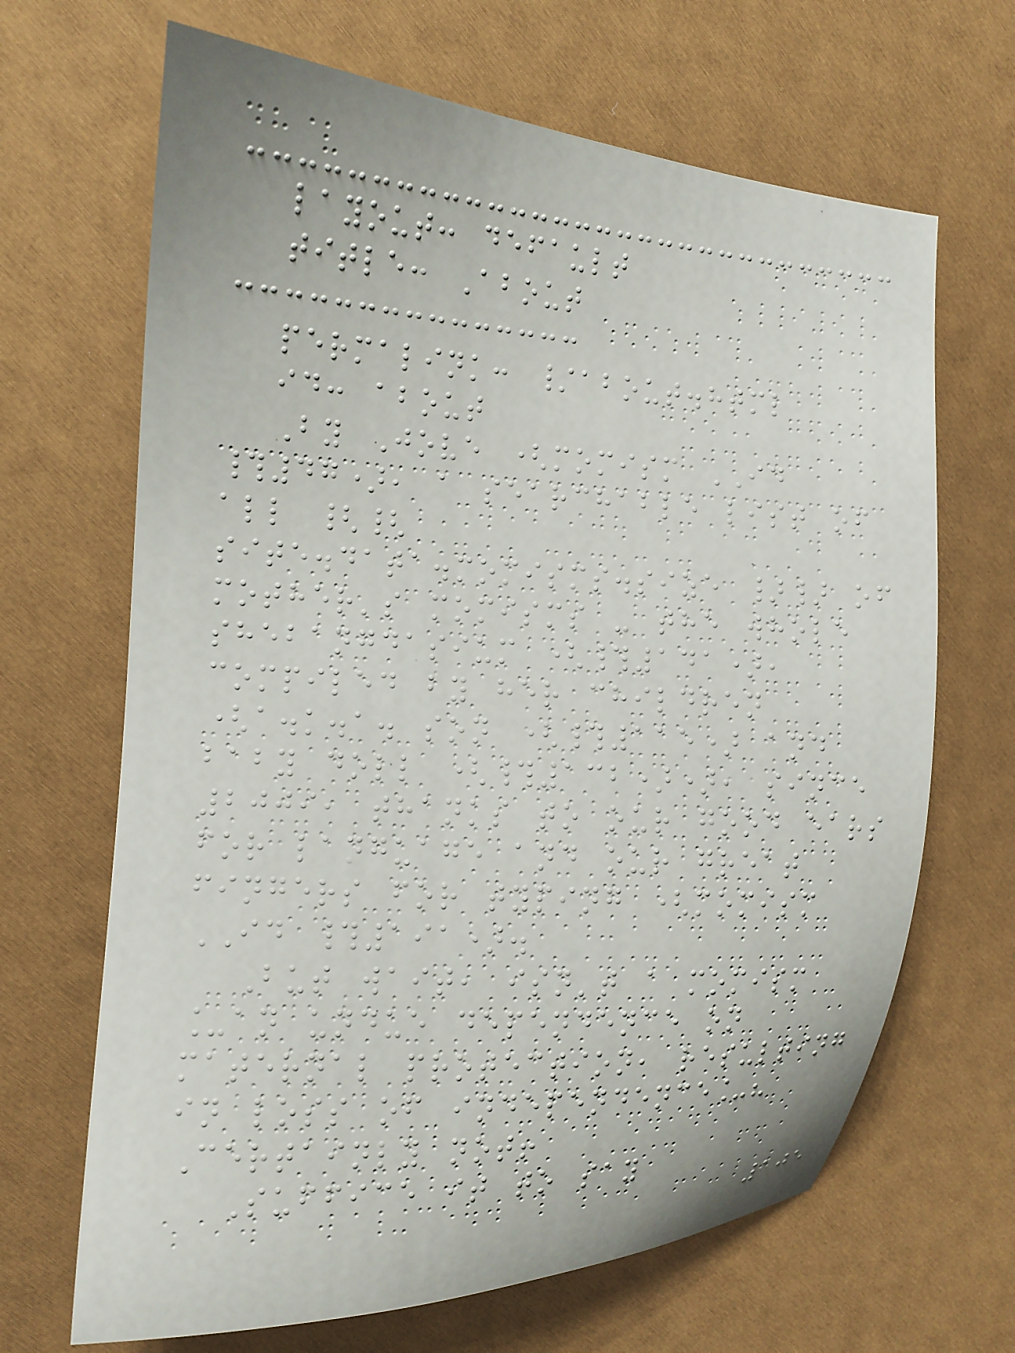layout: default
title: About
permalink: /about.html
id: about
By Jove (momism ID
#47), a searchable list of
all {{
site.data.momisms.size }} of
mother's momisms - the whole
shebangdasium (#141),
compiled by her children
(a.k.a. son (#115) and
baby doll (#132)), since
2009, thanks to our good ears
for language and our great
fingers for typing (momism
ID #191).
But wait, isn't a momism
_an undue dependence on
maternal protection, resulting
in loss of independence_?
Certainly not!
Suffice it to say
105
